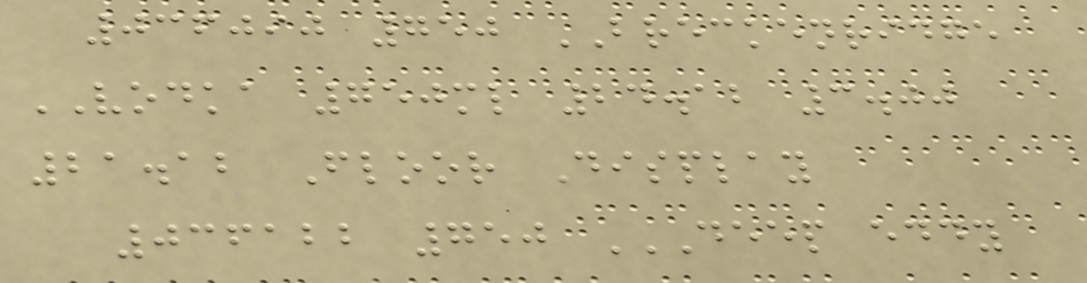036090 750 BRECKENRIDGE
VODKA 750ml 24.12 3.00
21.12 Floor Display
036122 750 DEEP EDDY
